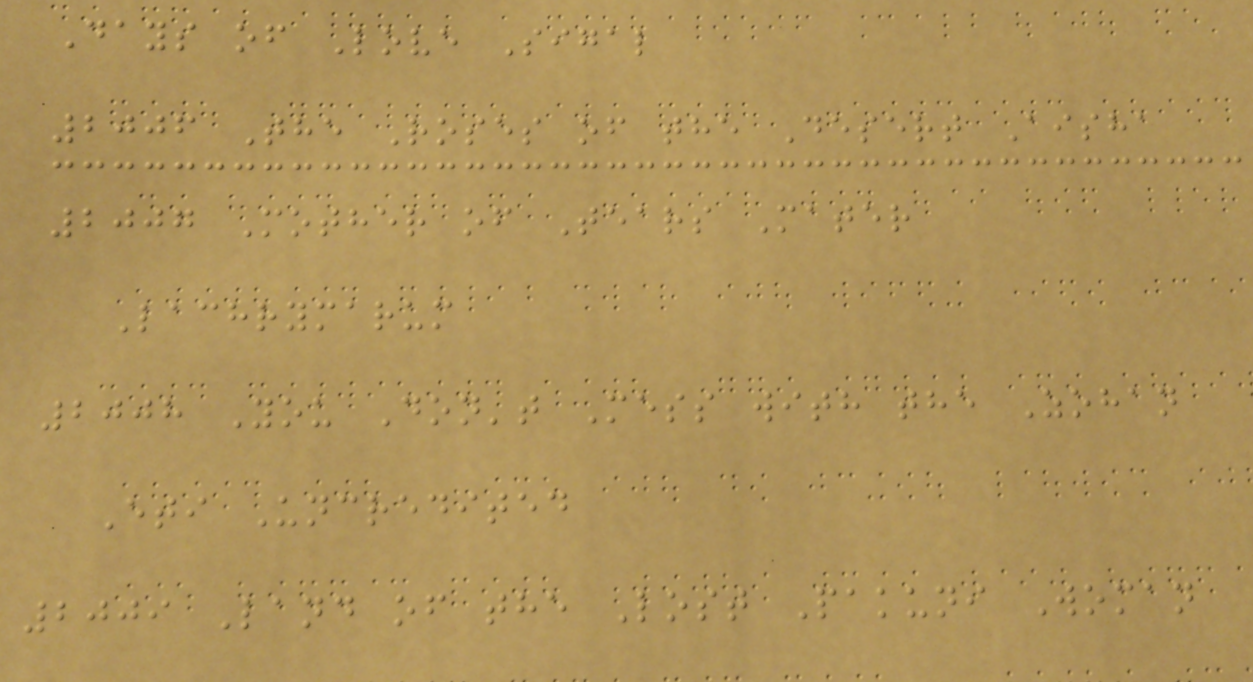Days of Love Sigal
2006 The Roses of the Desert Aisha
2007 Mother of Tears Mater
Lachrymarum
2008 You Don't Mess with the Zohan
Eti Uncredited
2009 Land of the Lost Pakuni Woman
